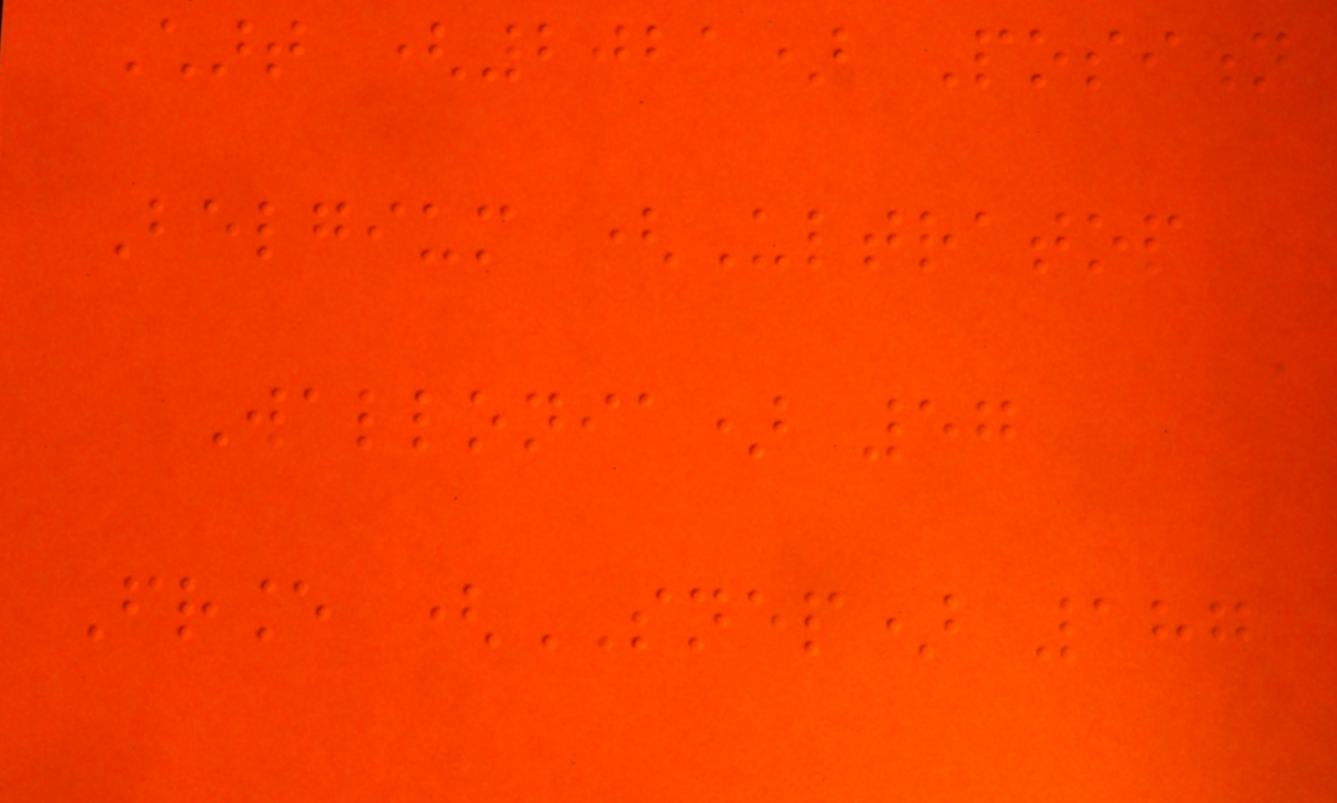Chart (2021) Position
Belgium (Ultratop
Wallonia) 57
France (SNEP) 187
